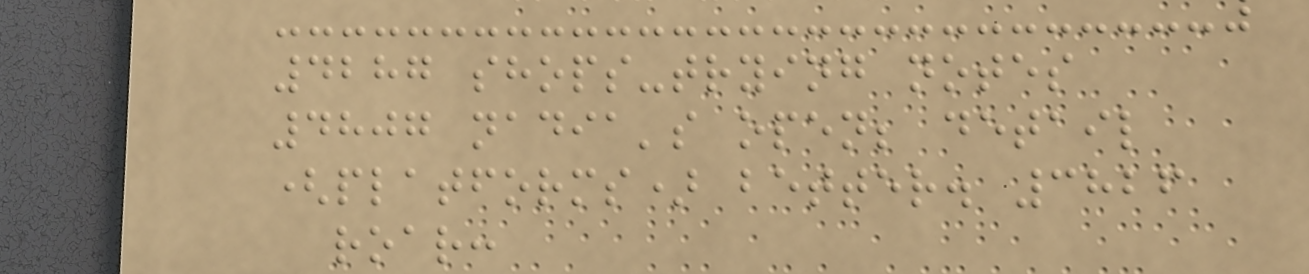4287 shops-trying notes
4807 nadia's open; detail
(platforms) better. 3826
roar:
